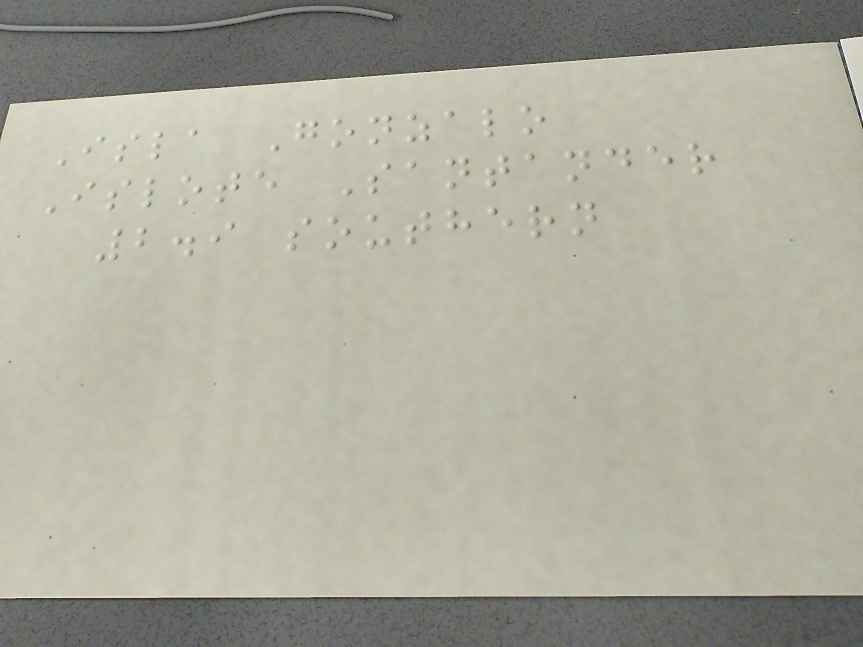Isla Gonzalo
Islote Santander
2.9 southern
